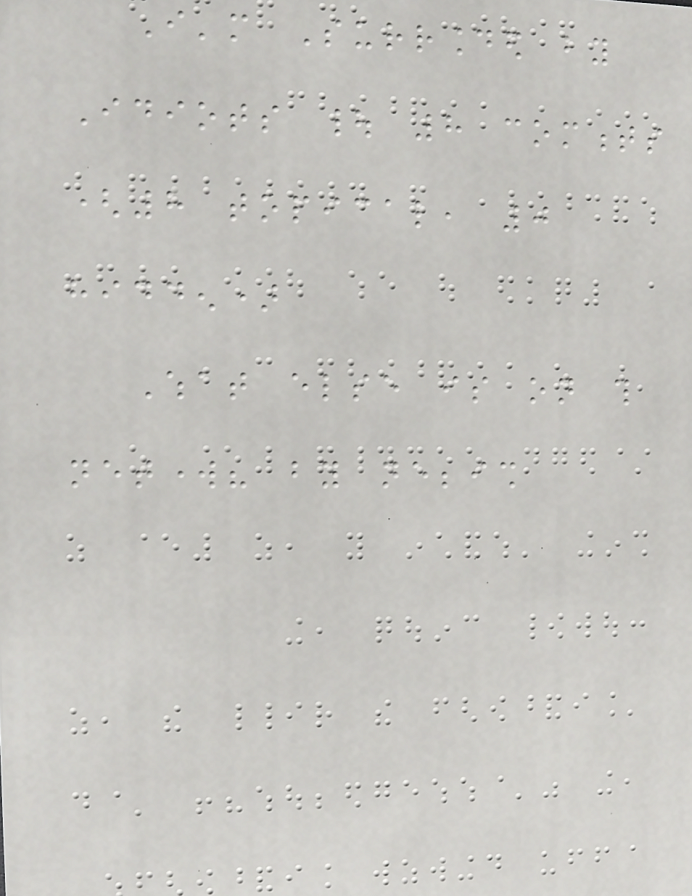I'm Surrounded by
Idiots | 8 comments
(8 topical, 0
hidden)
What else is on this
network? by nebbish
